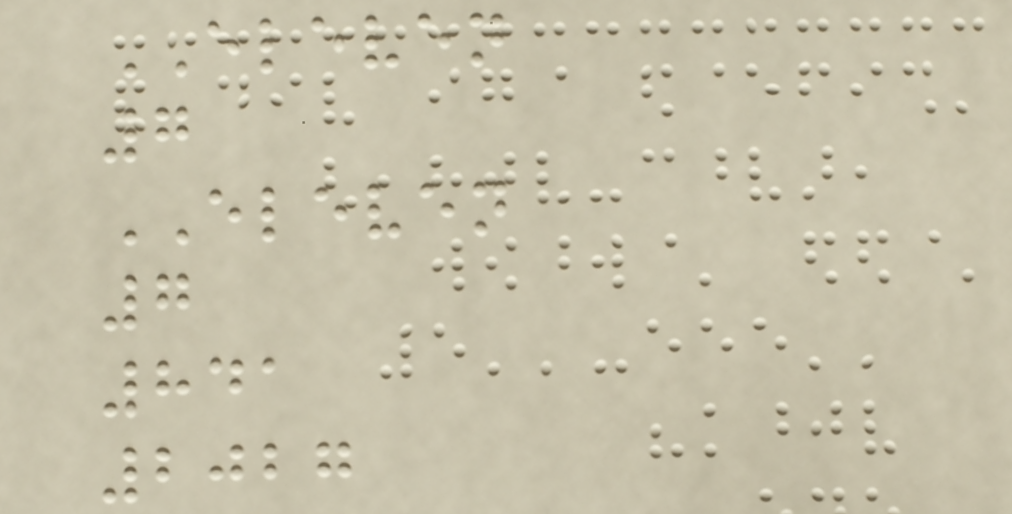ELEVEN
7
ELEVEN
7
841
2027
